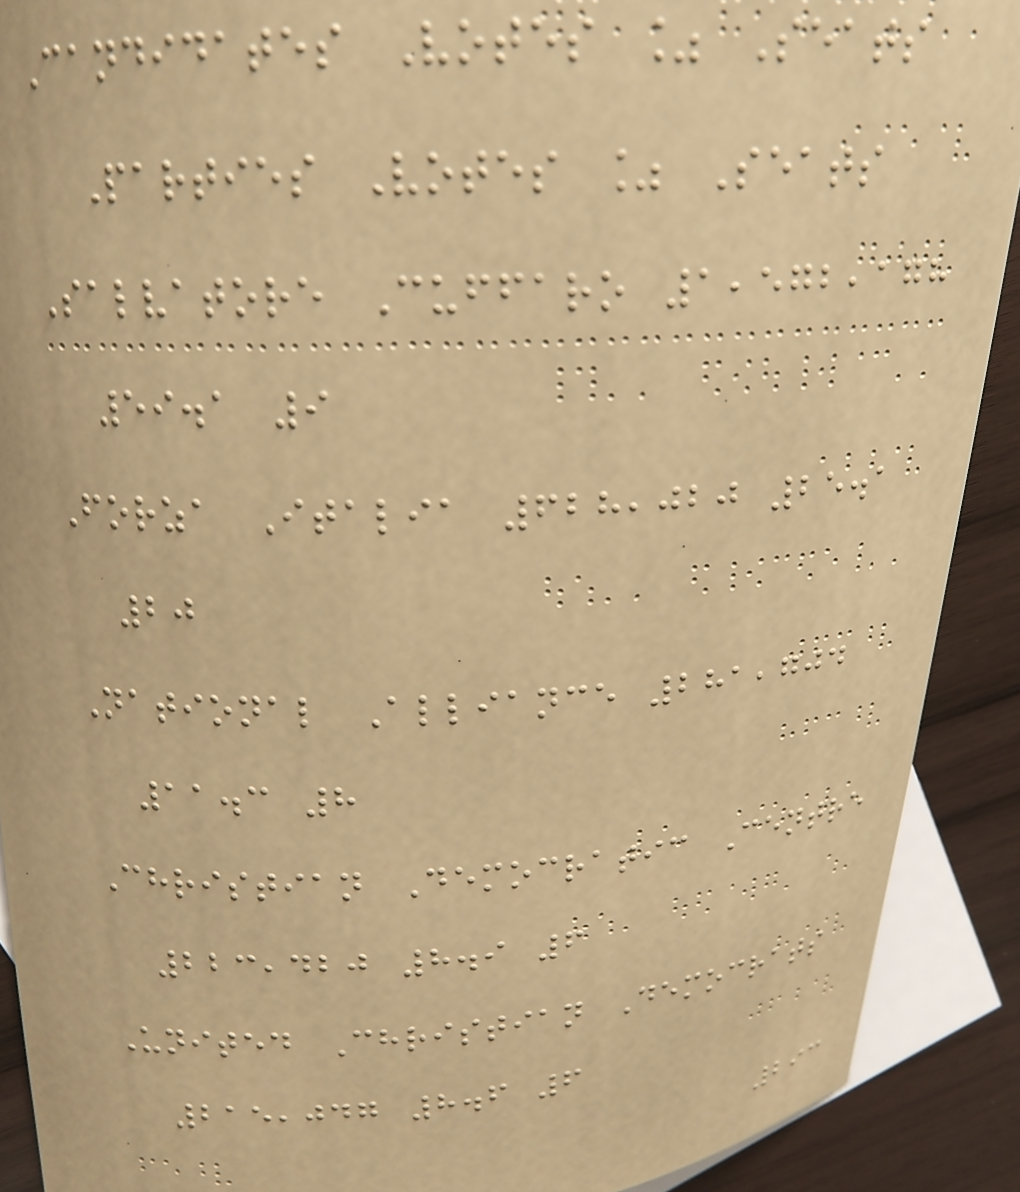Candidates Votes % Seats
Parties Votes % Seats
Salvatore Cuffaro 1,572,178
59.1 9
Forza Italia 628,020 25.1
20
National Alliance 281,704
11.3 8
Christian Democratic Centre
223,420 8.9 6
United Christian Democrats
215,047 8.6 6
293
